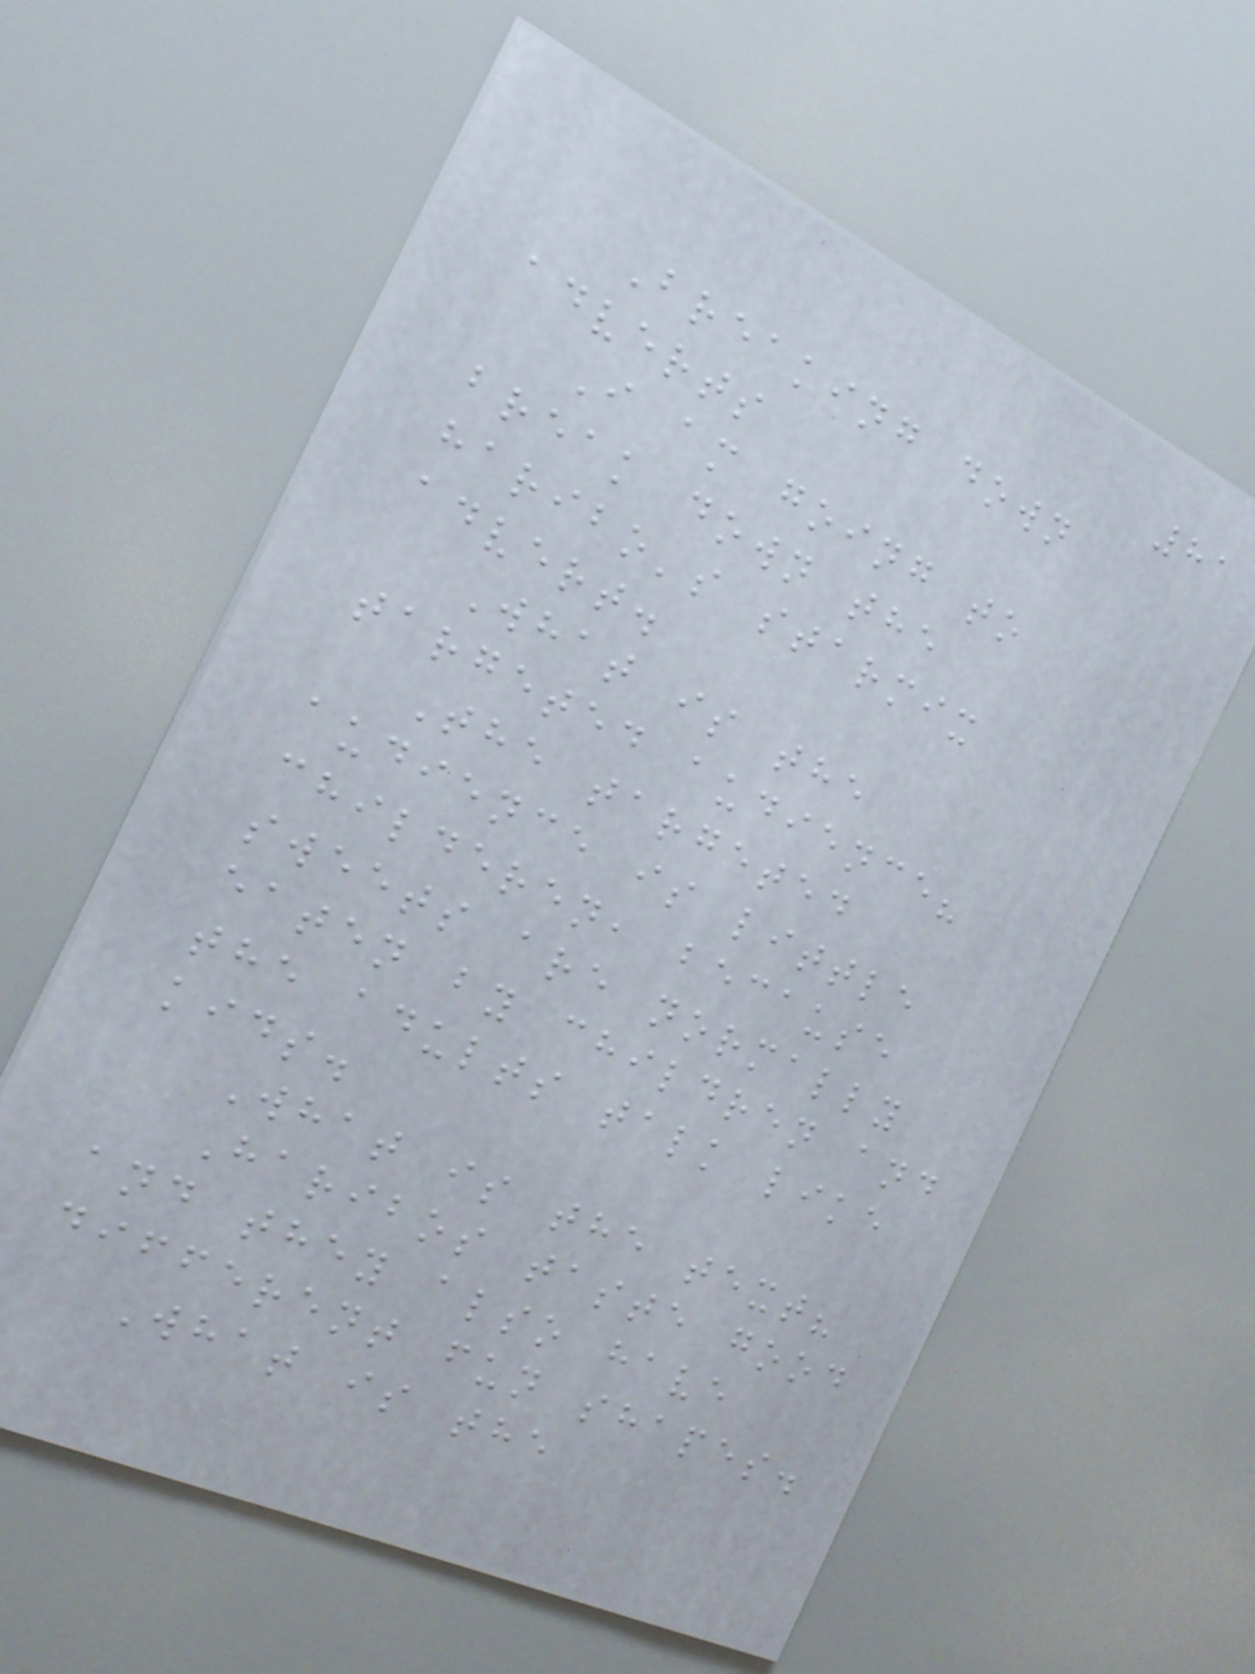81
Breaking down
adverts
I am going to
break down the
haribo's starmix
advert.
What is the
targeted audience?
The targeted
audience is little
childeren, because
sweets are normally
eaten by children and
the adults talk like
kids.
What is the text?
Haribos taste good
and they also have
different fun shapes.
What is the
